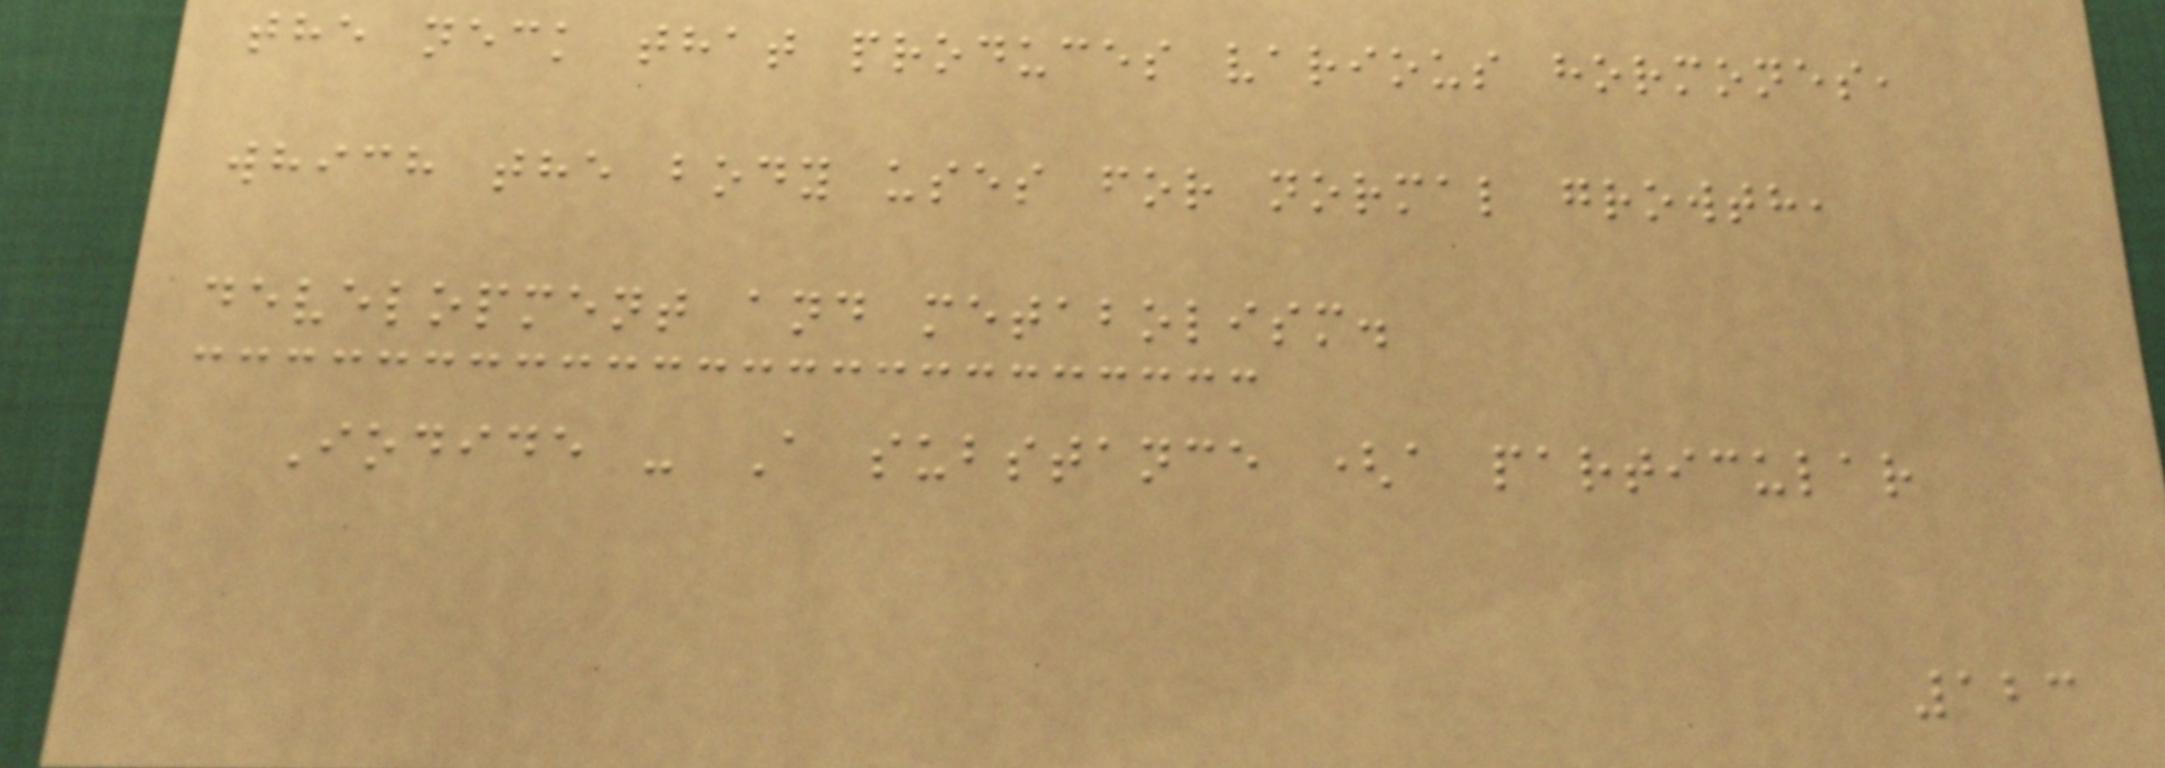the neck that produces various hormones,
which the body uses for normal growth,
development and metabolism.
Iodide - A substance (a particular
123
